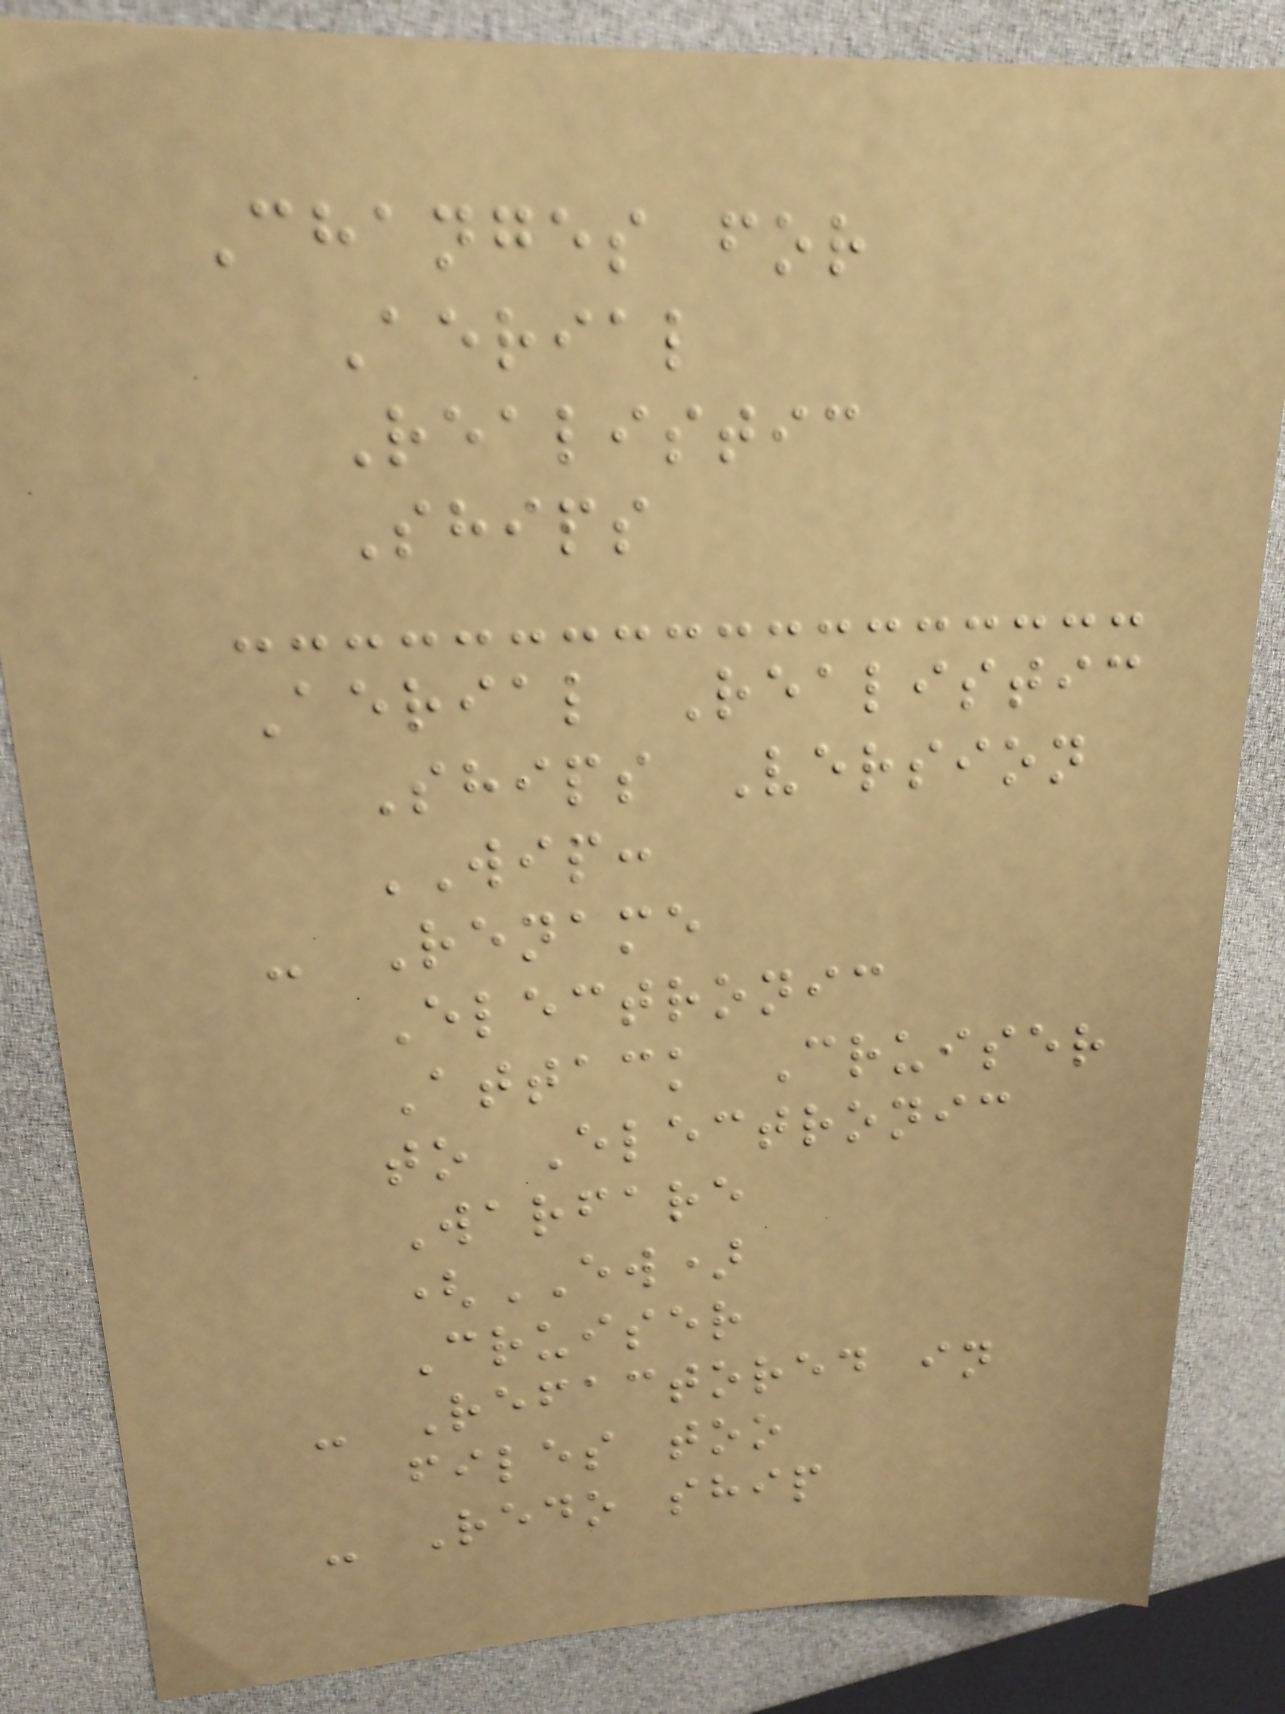Changes for
Aerial
Realistic
Ships
Aerial Realistic
Ships Version
WIP:
- Rename
Electronic
Attack Cruiser
to Electronic
Warfare
(EW)
Cruiser
- Refactored in
files too
- Redo ship
